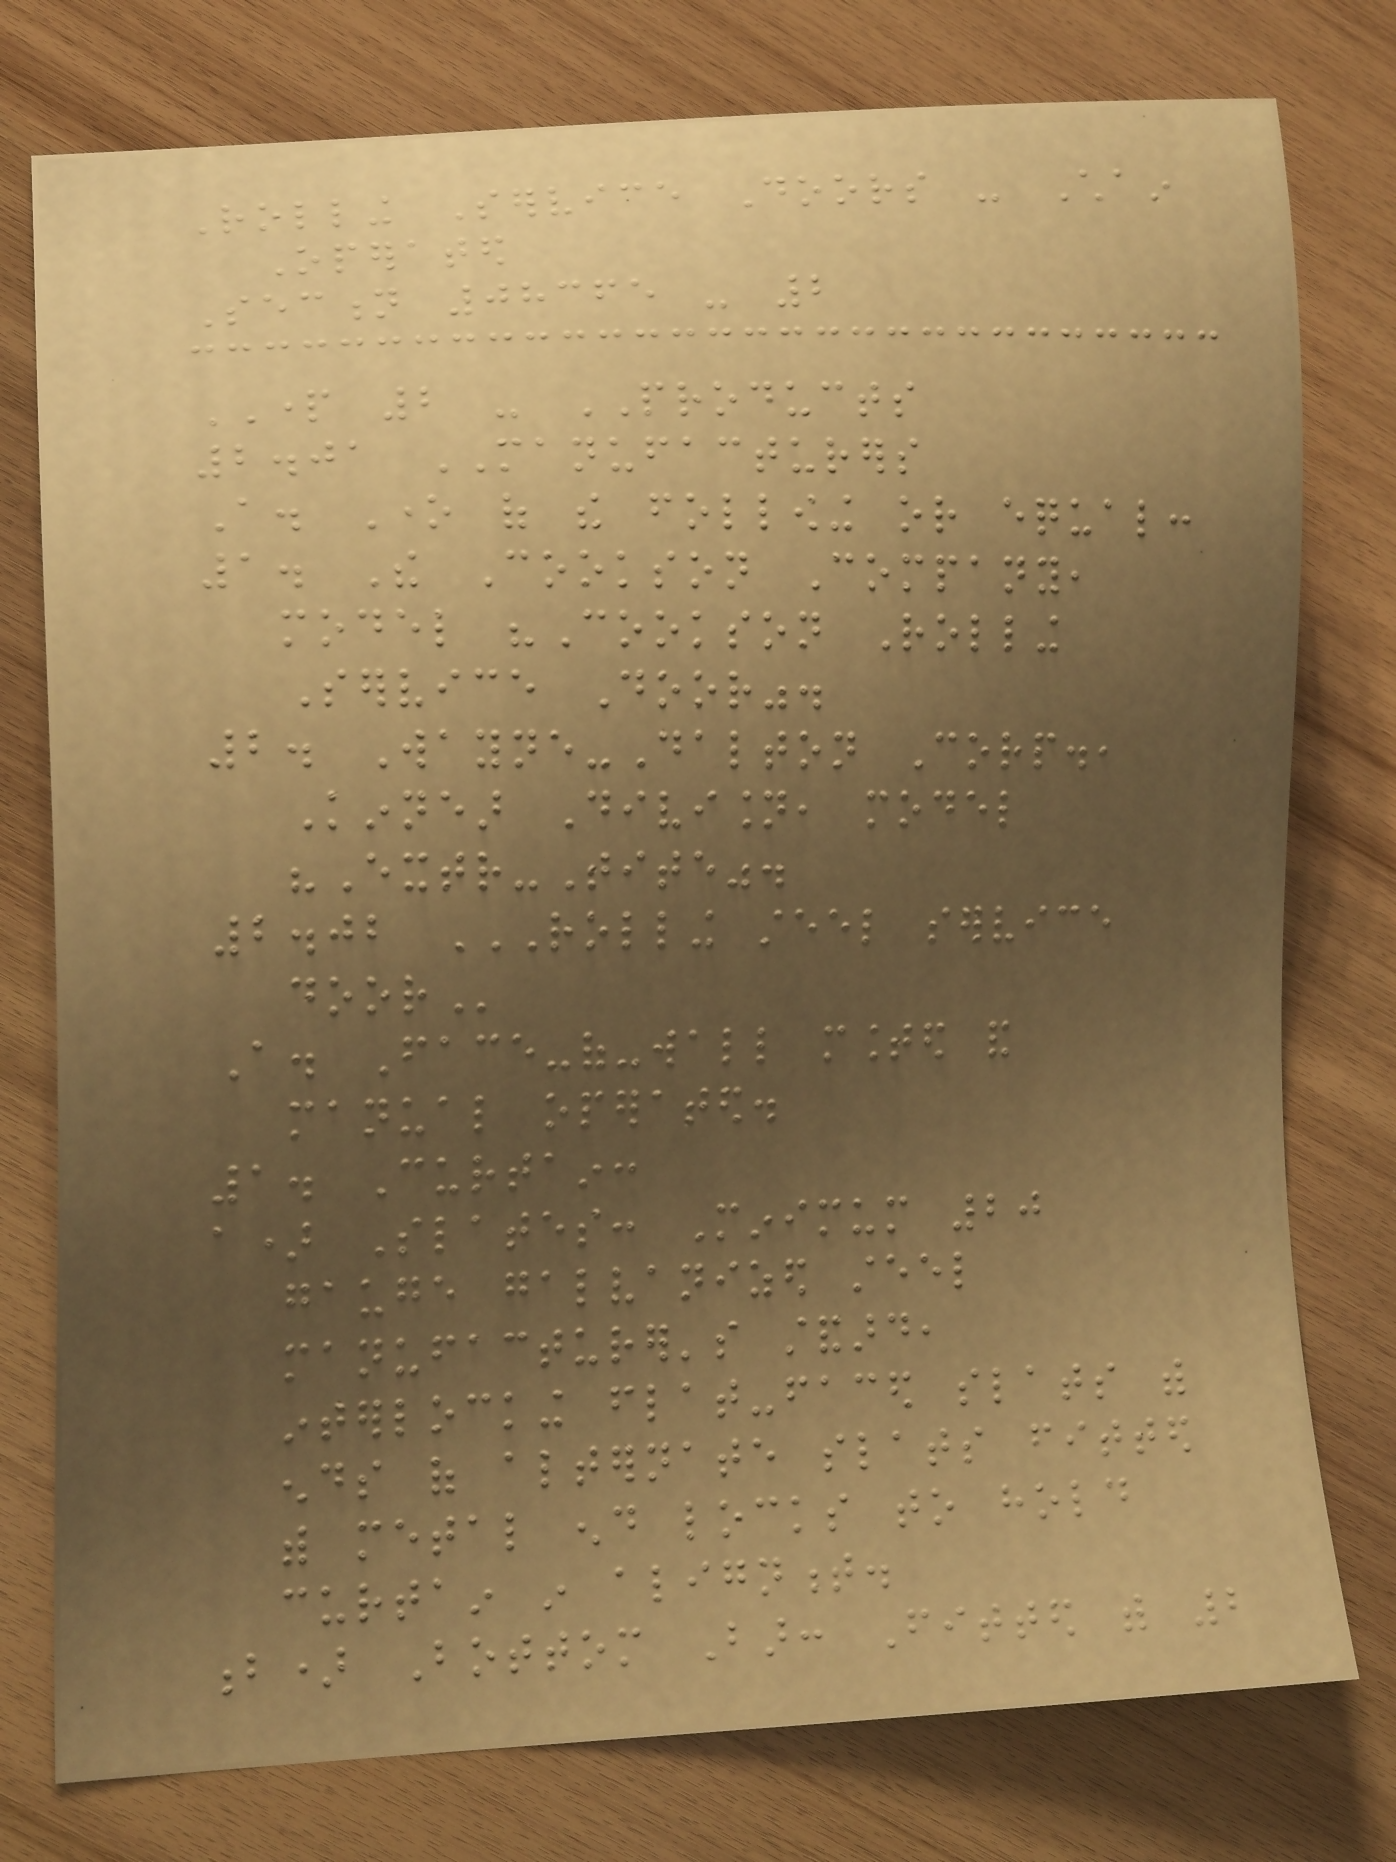Rolling Service Doors - Chain
Operated
Section 08365 - 2
PART 2 - PRODUCTS
2.01 MANUFACTURERS
A. One of the following or equal:
1. The Cookson Company,
model "Cookson Rolling
Service Door".
2. Wayne-Dalton Corp.,
Kinnear Division, model
"Extr-Tite".
2.02 ROLLING STEEL SERVICE
DOOR
A. Face-of-wall mounted and
manual operated.
1. Curtain:
a) Slates: Minimum 20
gauge galvanized steel
manufacturer's standard,
interlocking flat-faced slats with
ends of alternate slats fitted
with metal end locks to hold
curtain in alignment.
b) Bottom Bar: Fitted with 2
